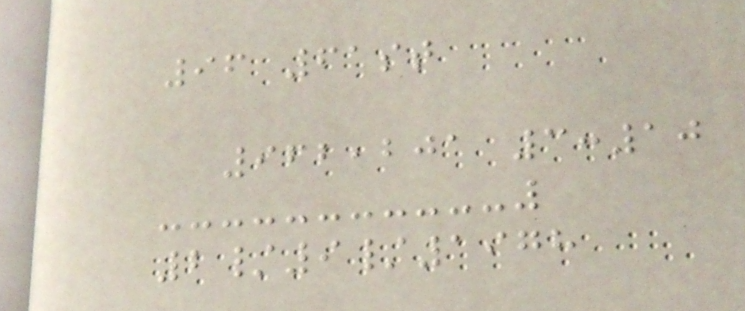96 61st
962,201 3:10
2/9/1978
